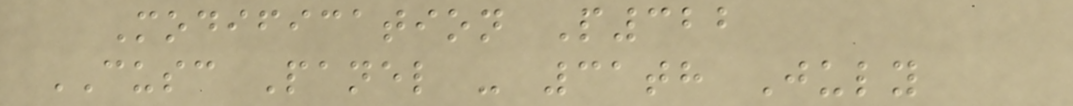Modification P322
CUSC Panel - 31th July
